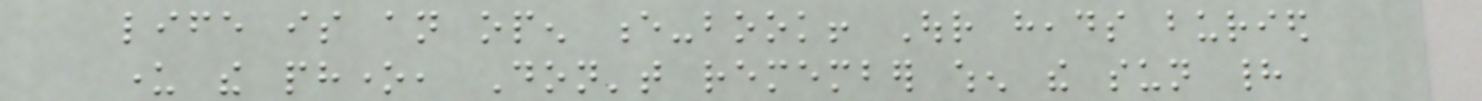life is an open e-book! Our heads buried
under the phone, Don't remember when the sun had
